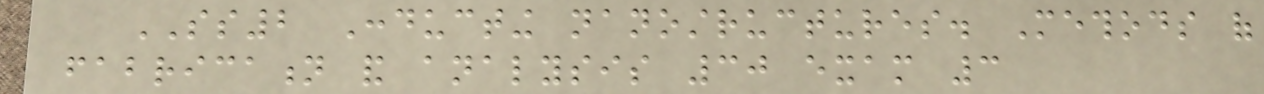SS2 Conducting nanostructures. Methods of
fabrication and analysis 30 exam 3
